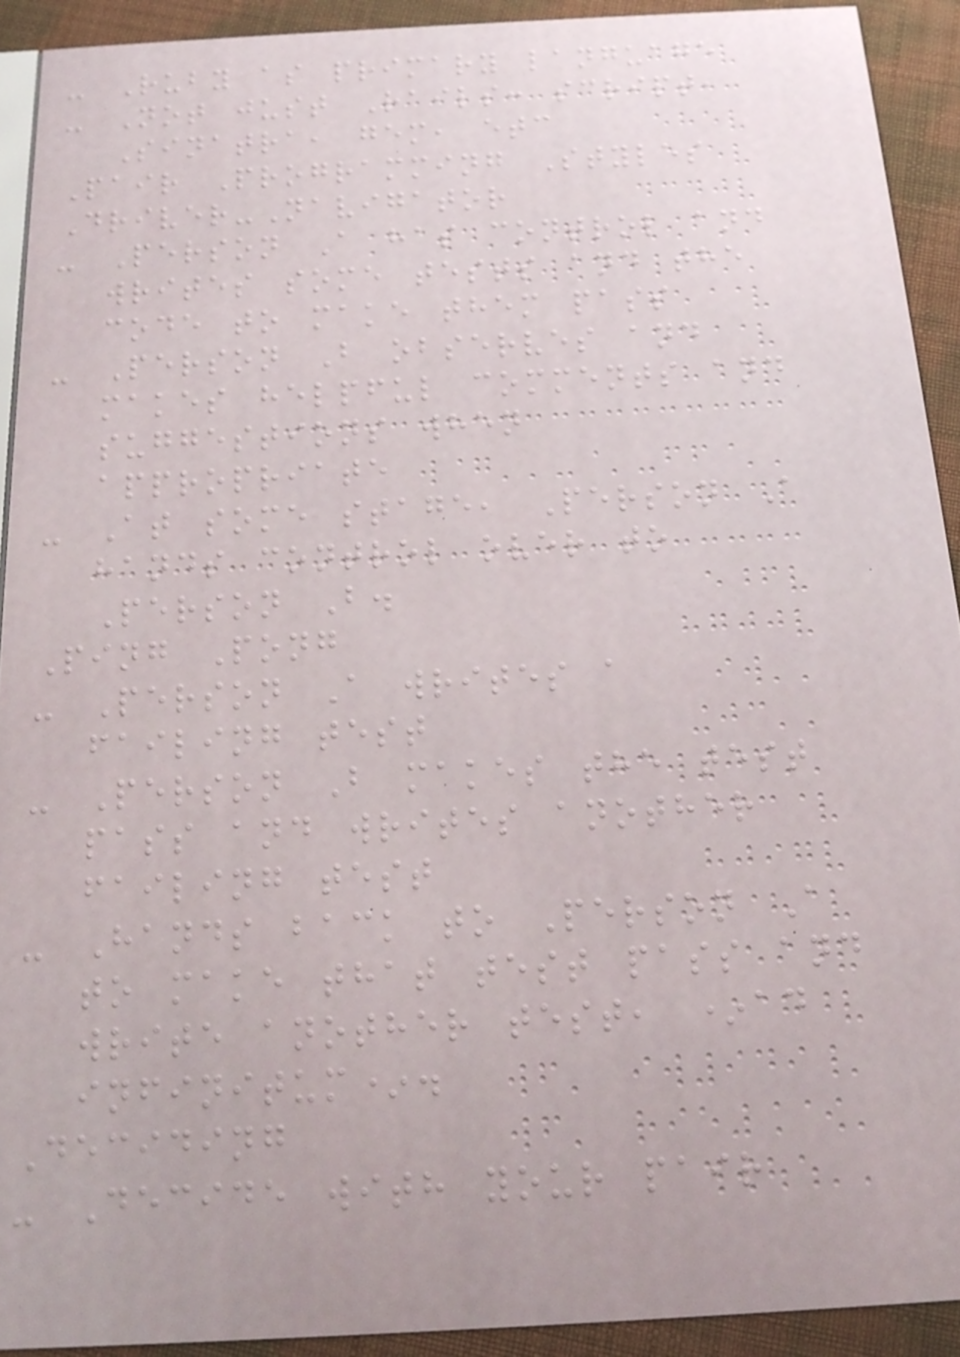- Ruby as primary language
- Not just Rails: script,
Sinatra, gem, etc
Pair Programming Styles
Driver-Navigator
- Person A has control and
writes some tests and the
code to make them pass
- Person B observes and
makes helpful comments and
suggestions when
appropriate
- At some stage, Person A
hands control over to
Person B.
Ping Pong
- Person A writes a
failing test
- Person B makes the test
pass and writes another
failing test
- Hands back to Person A
to make that test pass and
write another test, *ad
infinitum*.
Deciding
- Decide with your pair
